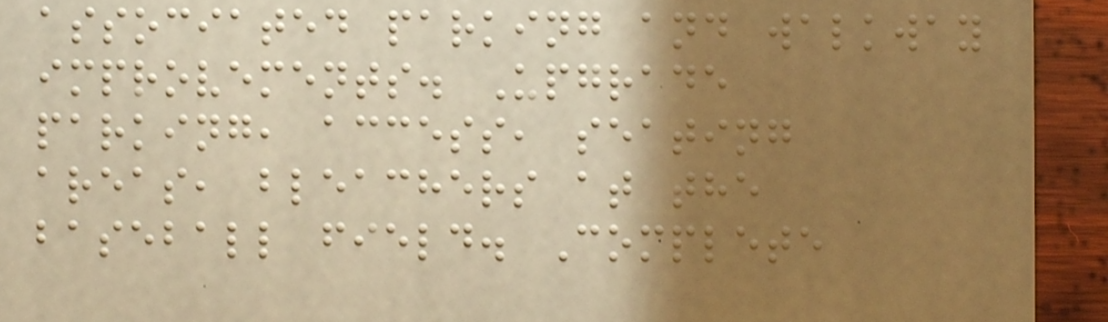associated parking and walkway
improvements. Upgrade
parking, access, seating
areas, bleachers at the
baseball field. Complete
